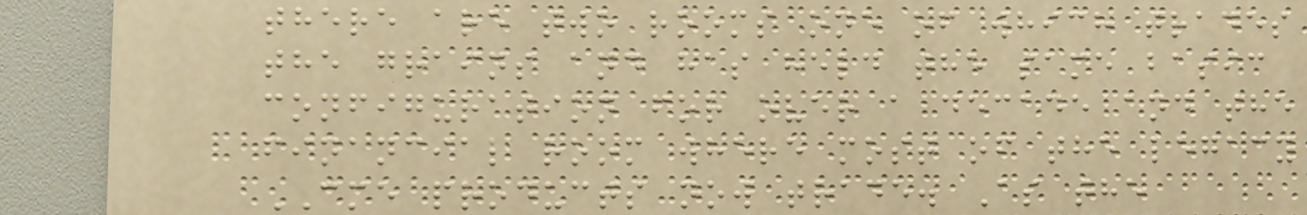there are two rooms one of which trades
the grains and has held the same basic
configuration for over a decade and the
financial room where most of the legacy
CME products now trade. As the
